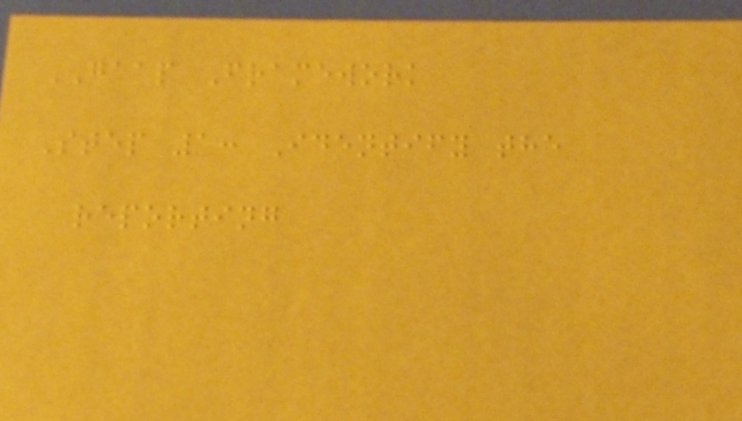GAAP Framework
Step 1: Identify the
reporting
